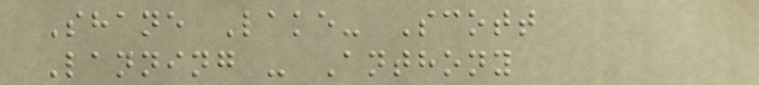Shane Lake- Scott
Lanning - Anthony
